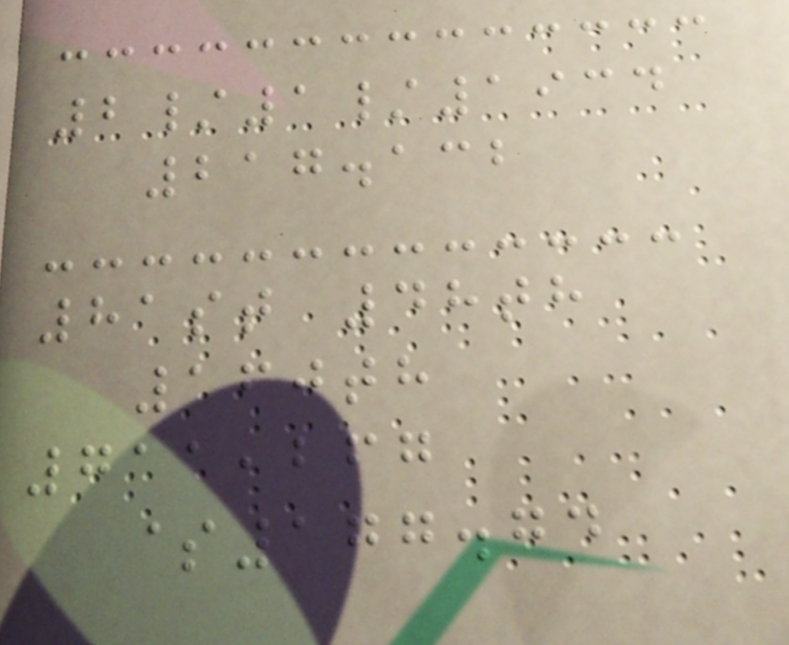2/1/1934
217.132
81st 48th
160th
711,267
$177.74
